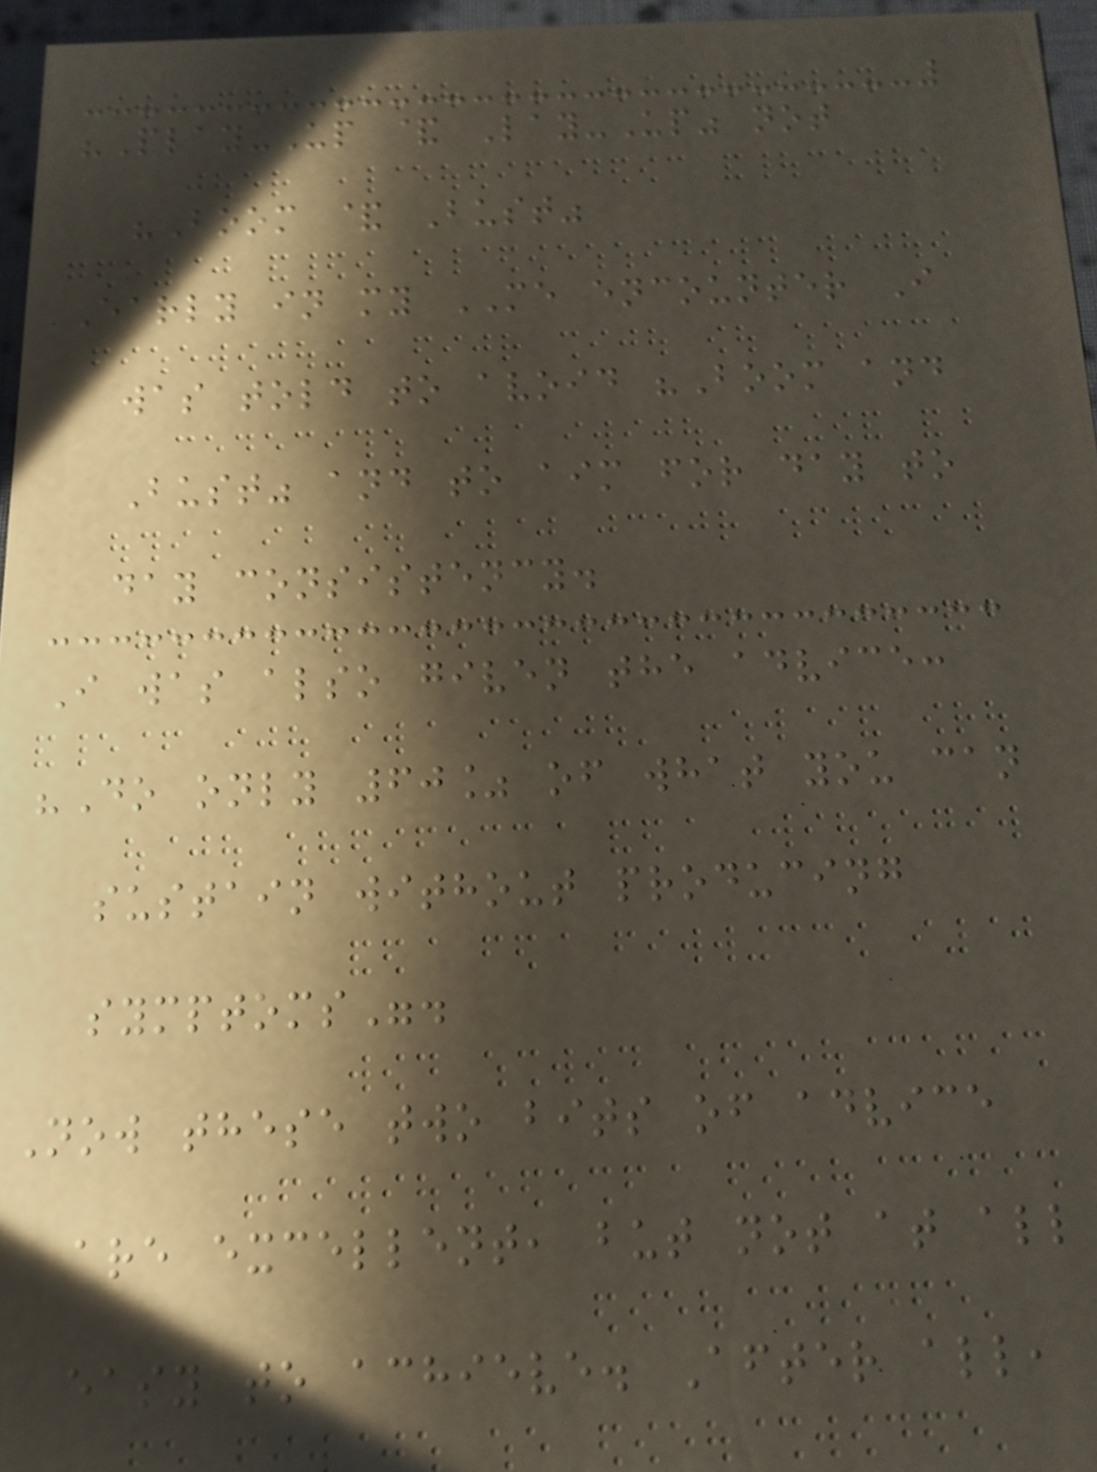"Play-Up & Lay-Up" not
"Boom & Bust"
Early in my ME encounter I
was told to avoid "Boom and
Bust" and to aim for day to
day consistency.
I was also given the advice:
"Do only 60% of what you can
sustain without producing
symptoms".
Now these two bits of advice
are excellent, but not at all
easy to achieve. After all,
